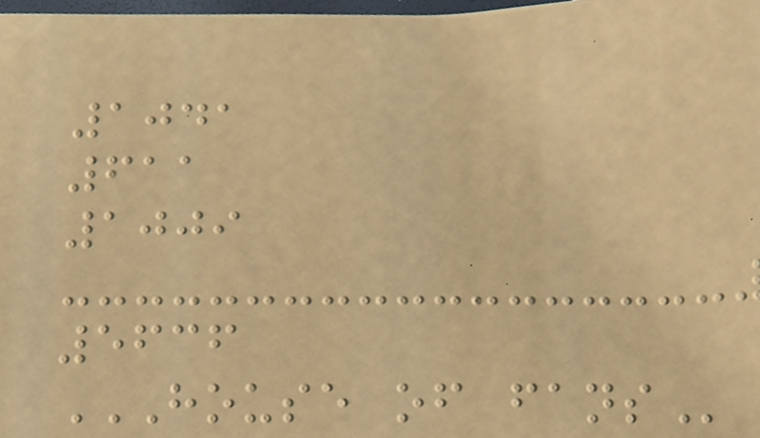1041
611
1009
5636
HOUSE OF FANS
